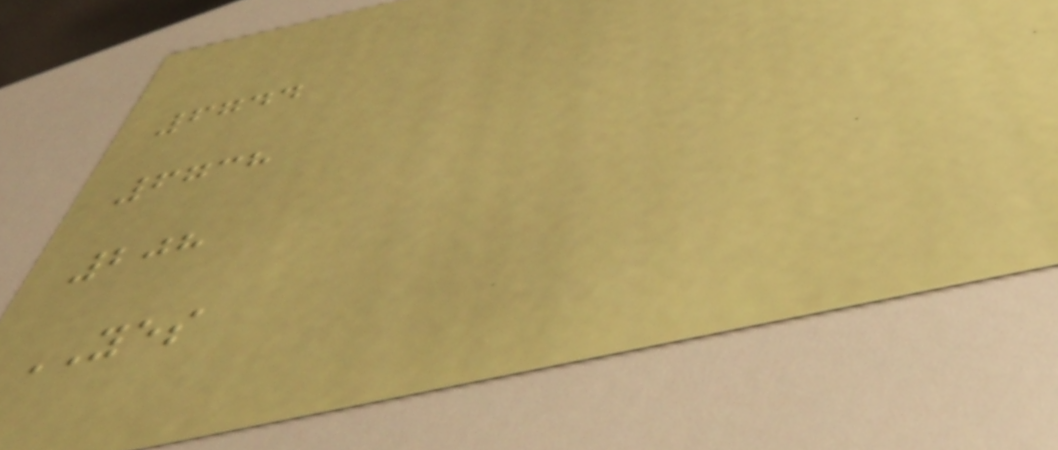6744
6738
208
YES
